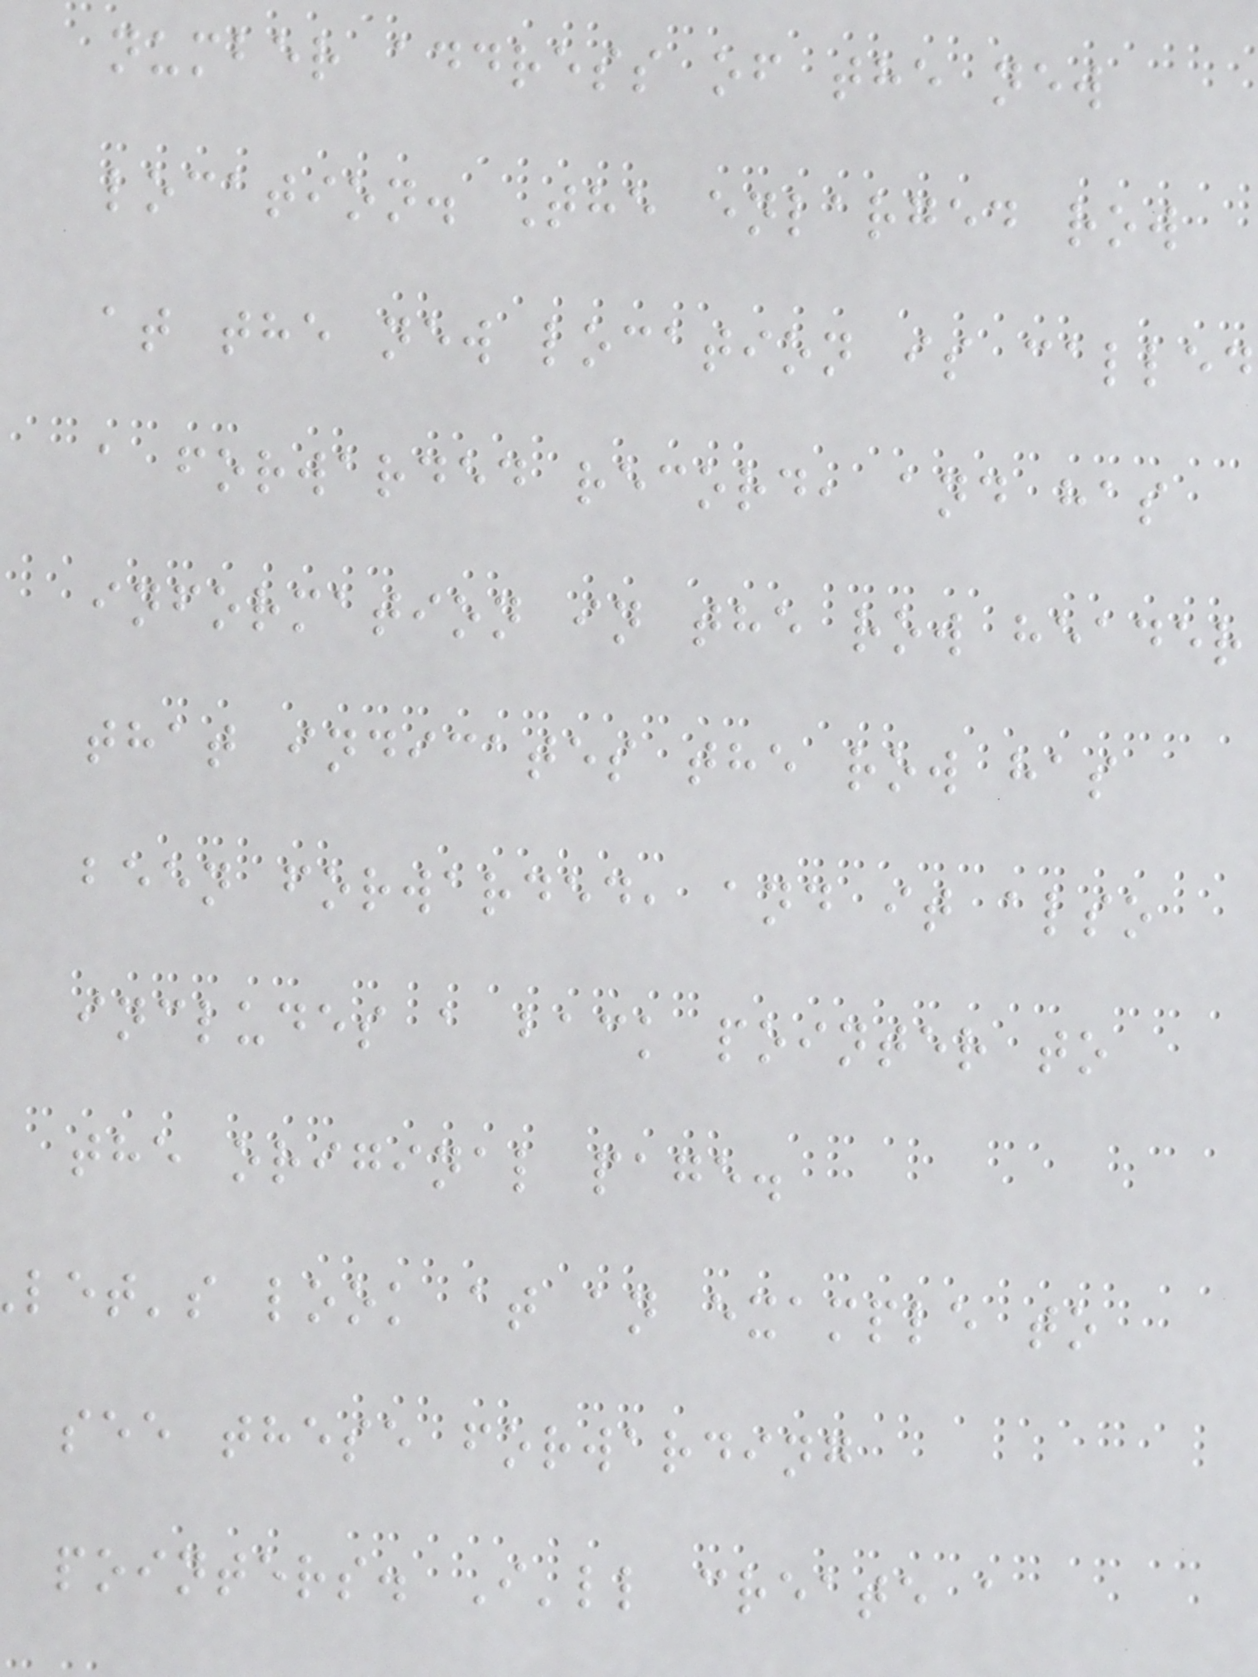number address of the new
location. The enlarged row
at the new location is called
a forwarded record, and has
information in the row header
that indicates the row has
been forwarded, and it also
includes a back pointer to
the original page.
let's look at an example to
see these forwarding
pointers. I'll create a
